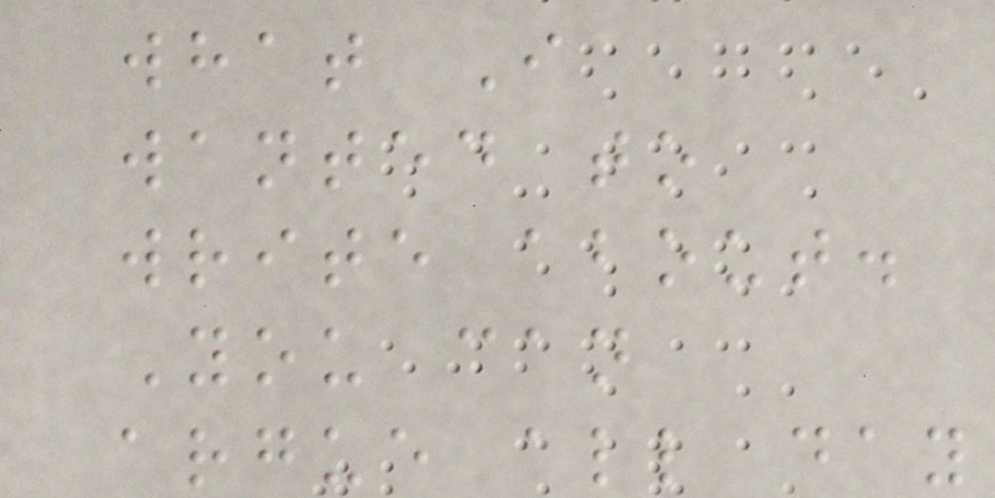what I
wanted to
write about.
You can
argue all day
